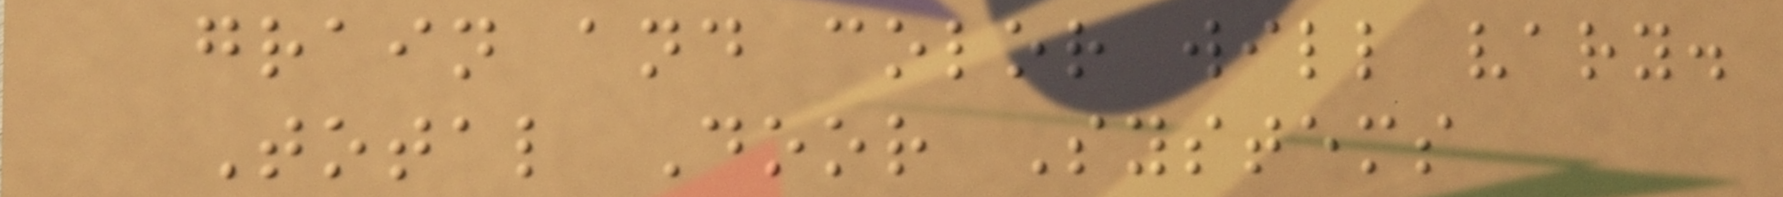grain and color will vary.
Total Door Systems
